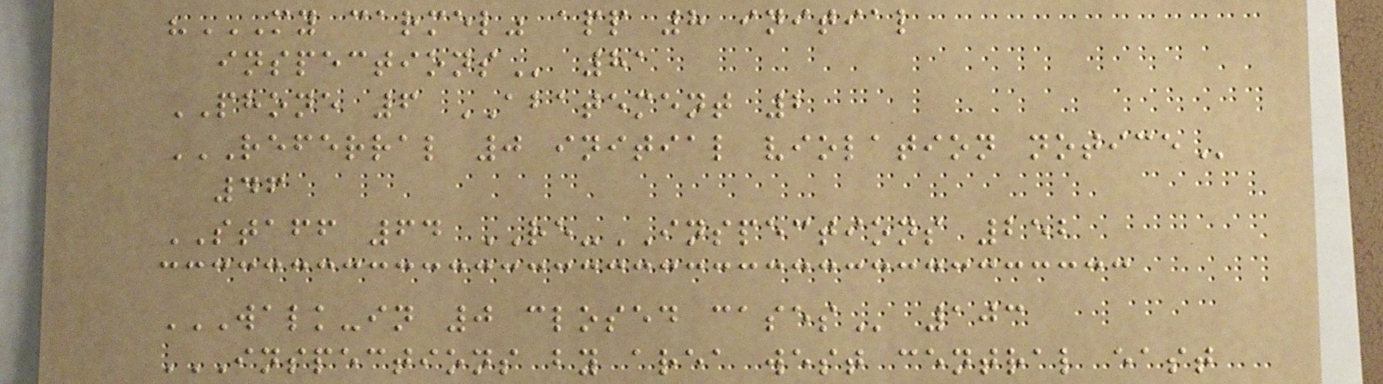"MY CARMEL" APP 8 INITIAL
INSPECTIONS 81
PHONE 6 ABATEMENT 2
REFERRAL 0 INITIAL VIOLATION NOTICE
46
STAFF 64 RE-INSPECTIONS 252
WALK-IN 0 CLOSED CASES 103
INSPECTIONS BY AREA WEST CENTRAL EAST
